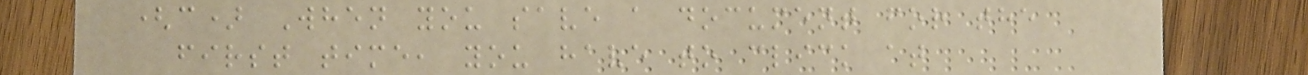(c) When you save a document for the
first time, you have to click at
